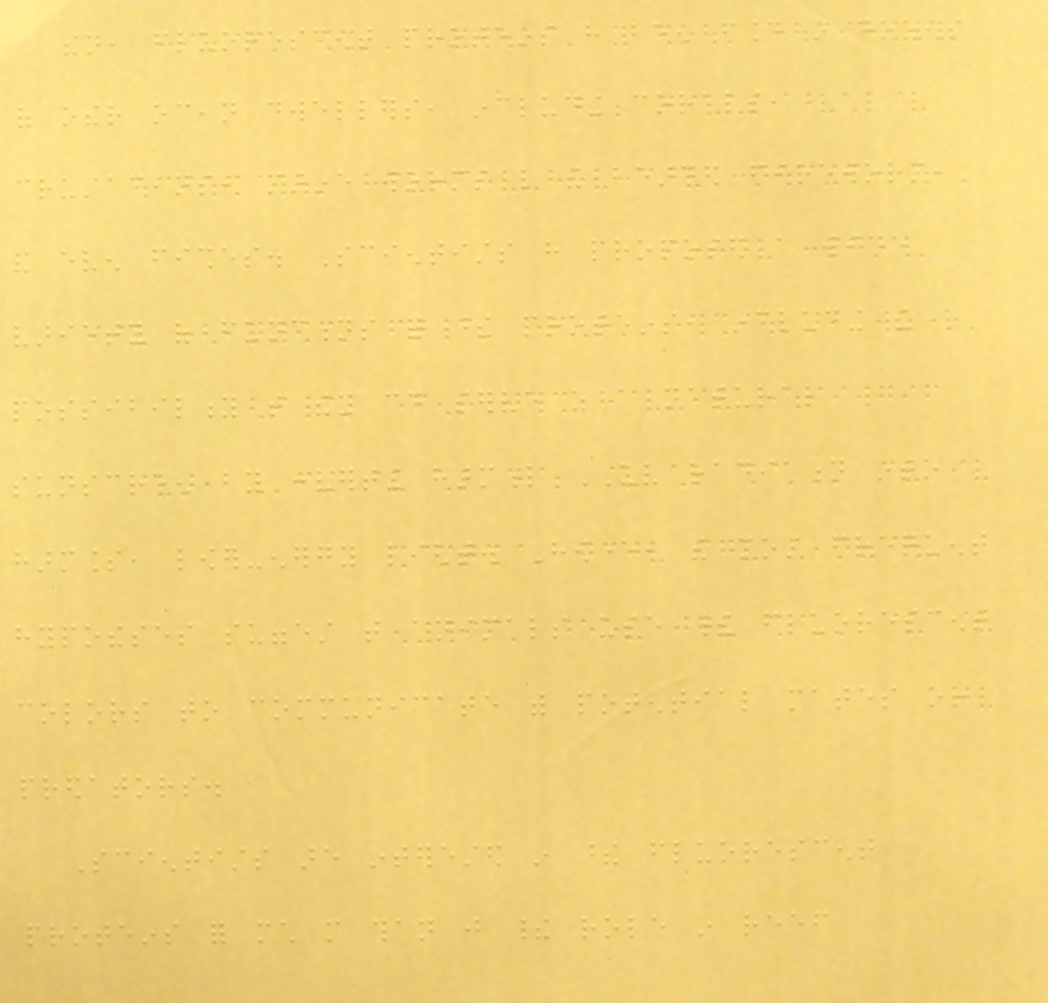then, fluorescent proteins have been found in dozens
of other ocean dwellers, including corals,
crustaceans, marine worms like the bearded fireworm,
and even fishes. Scientists have proposed a wide
variety of functions for these proteins, including the
possibility that they could serve as a natural
sunscreen by converting harmful UV radiation into
harmless, lower-energy light. However, the most frequent
hypotheses suggest that animals use their fluorescent
colors to communicate with potential mates or
predators.
Scientists are interested in these fluorescent
proteins for much more than just their role in reef
